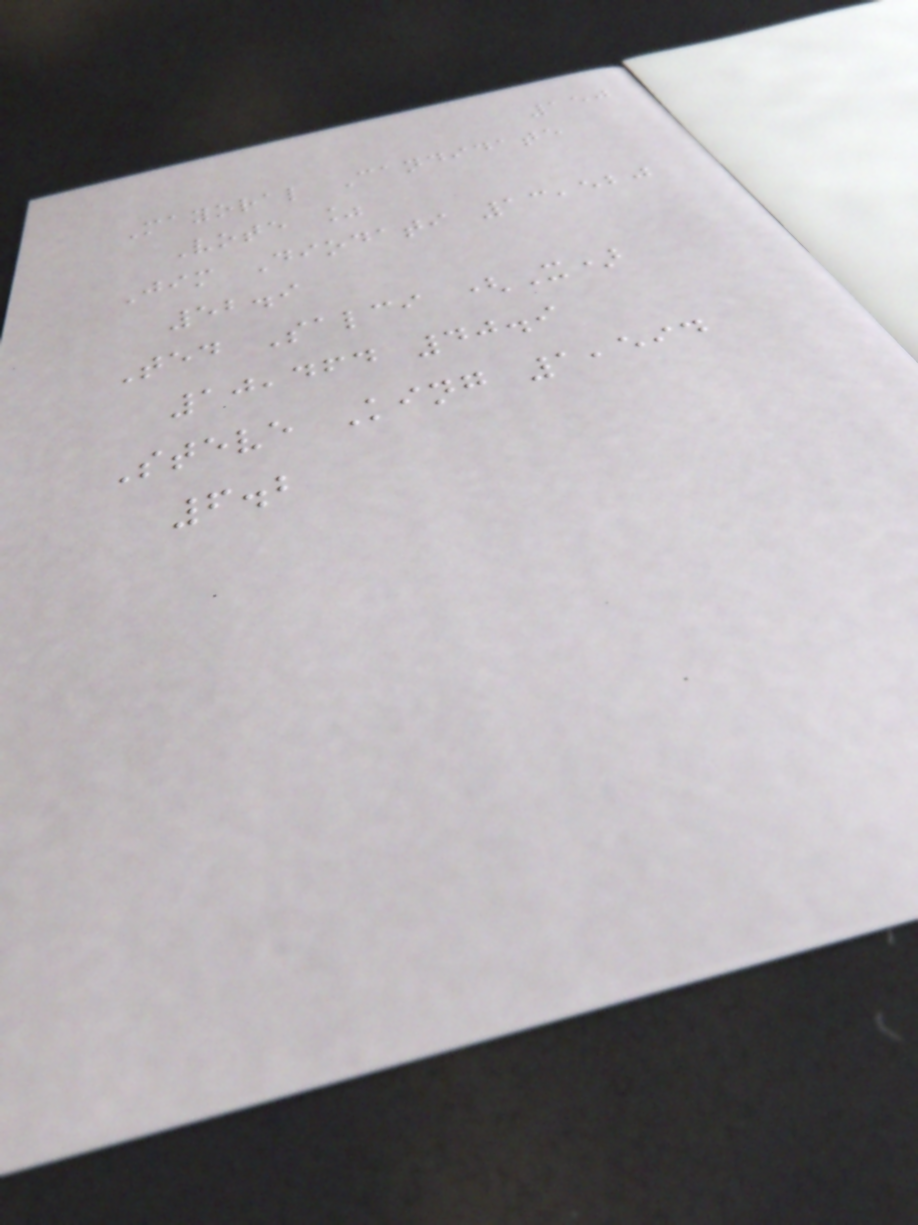150
Mayoral Candidate
Vote %
Jim Diodati 13,520
52.9
Ted Salci (X)
10,464 40.9
Steve King 1,594
6.2
